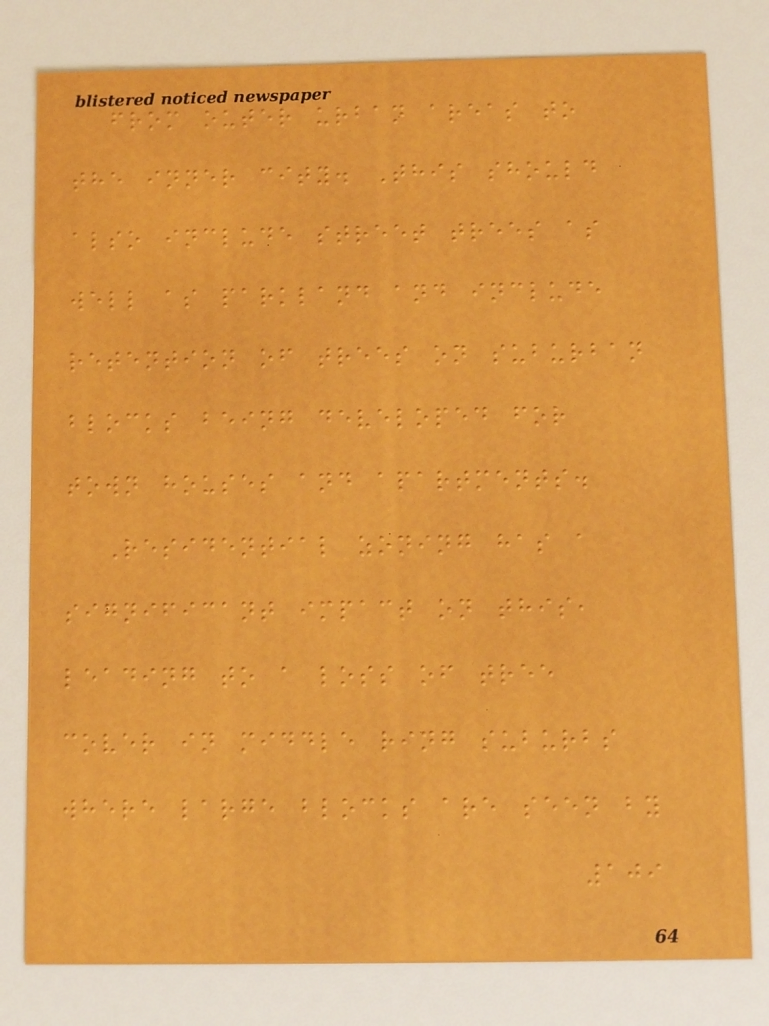from outer urban areas to
the inner city. This should
also include street trees as
well as parkland and include
retention of trees on suburban
blocks being developed for
town houses and apartments.
Residential zoning has a
significant impact on this,
leading to a loss of tree
cover in middle ring suburbs
where large blocks are seen by
109
